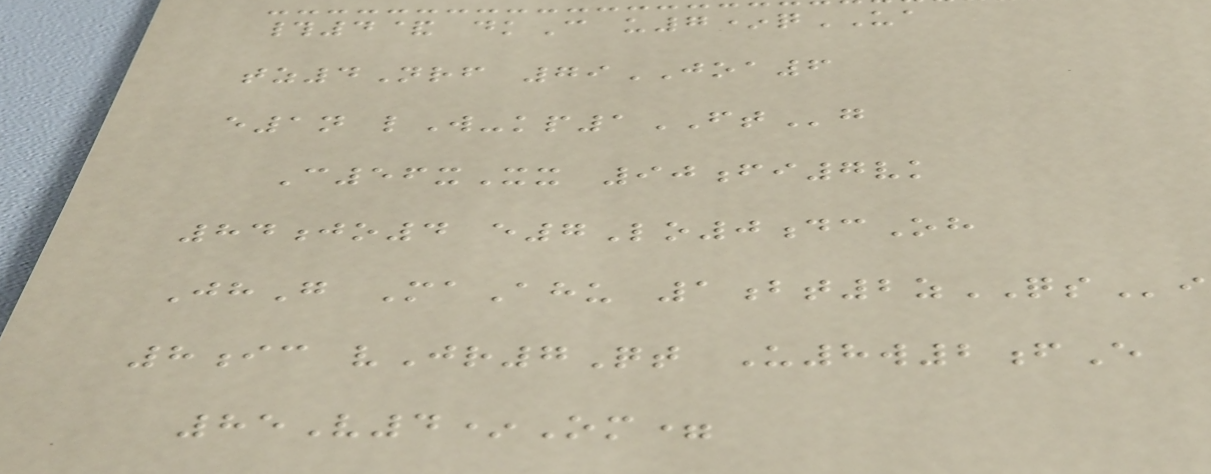#4& dkC u7*qUA
tz4Nrf 79JOA6
e1n lW-kp1FTg
C56xXx 90fi7vk
84jo4 e7Lo0dcOh
JhG MaAhu 1bt2zQSi
8ic vJr7Qt U8w2fE
85V4*Om=
